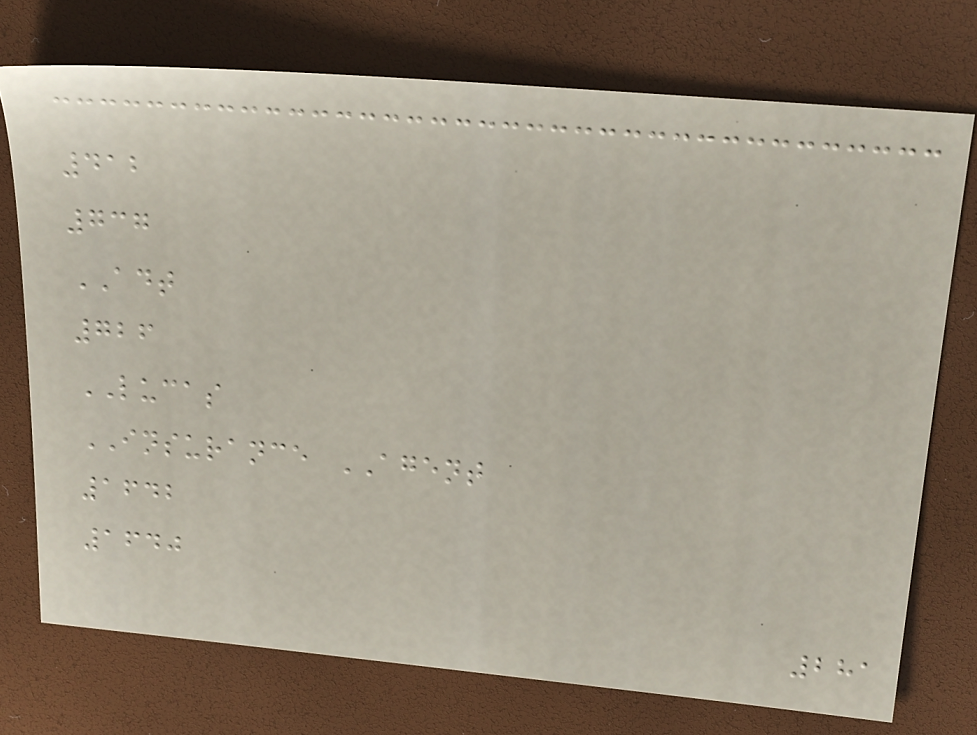412
737
ADT
726
LUCAS
INSURANCE AGENT
1642
1640
281
